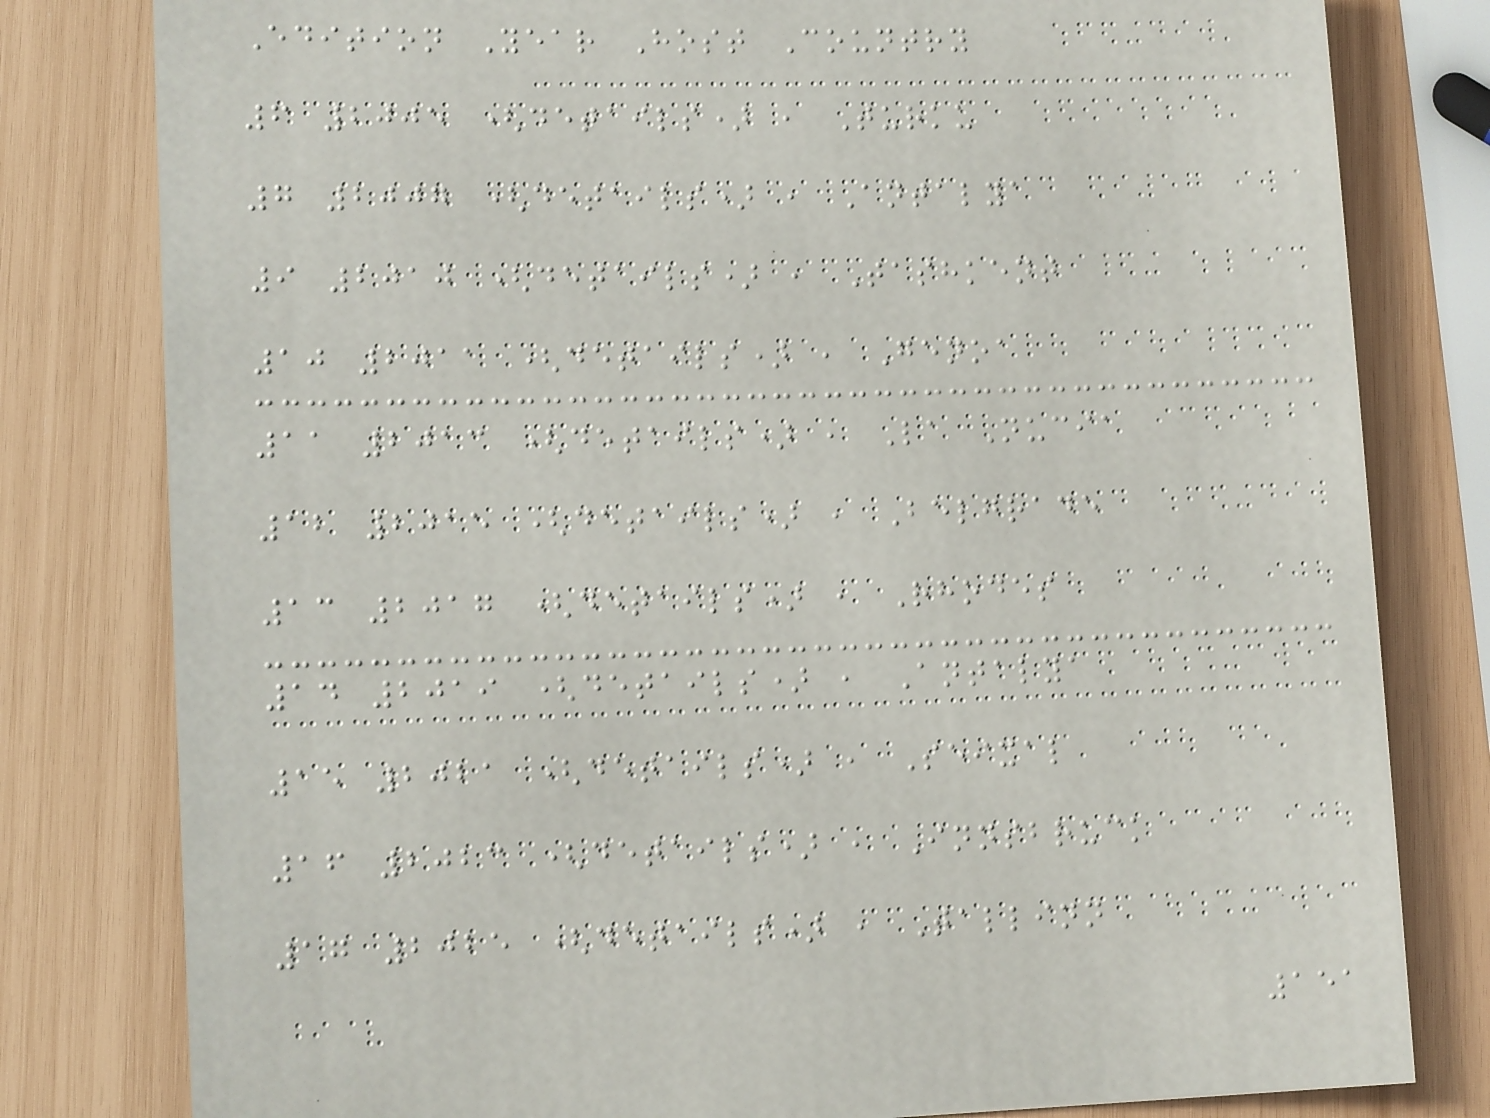Edition Year Host Country
6 2005 (details) , Turku
7 2007 (details) , Antalya
9 2010 (details) , Tashkent
10 2011 (details) , Genoa
11 2013 (details) , La Nucia
12 2015 (details) , Belgrade
13 2017 (details) , Rhodes
14 2019 (details) , Antalya
15 2021 (details) , Seixal
16 2023 (details) , Innsbruck
17 2025 (details) , Tallinn
151
